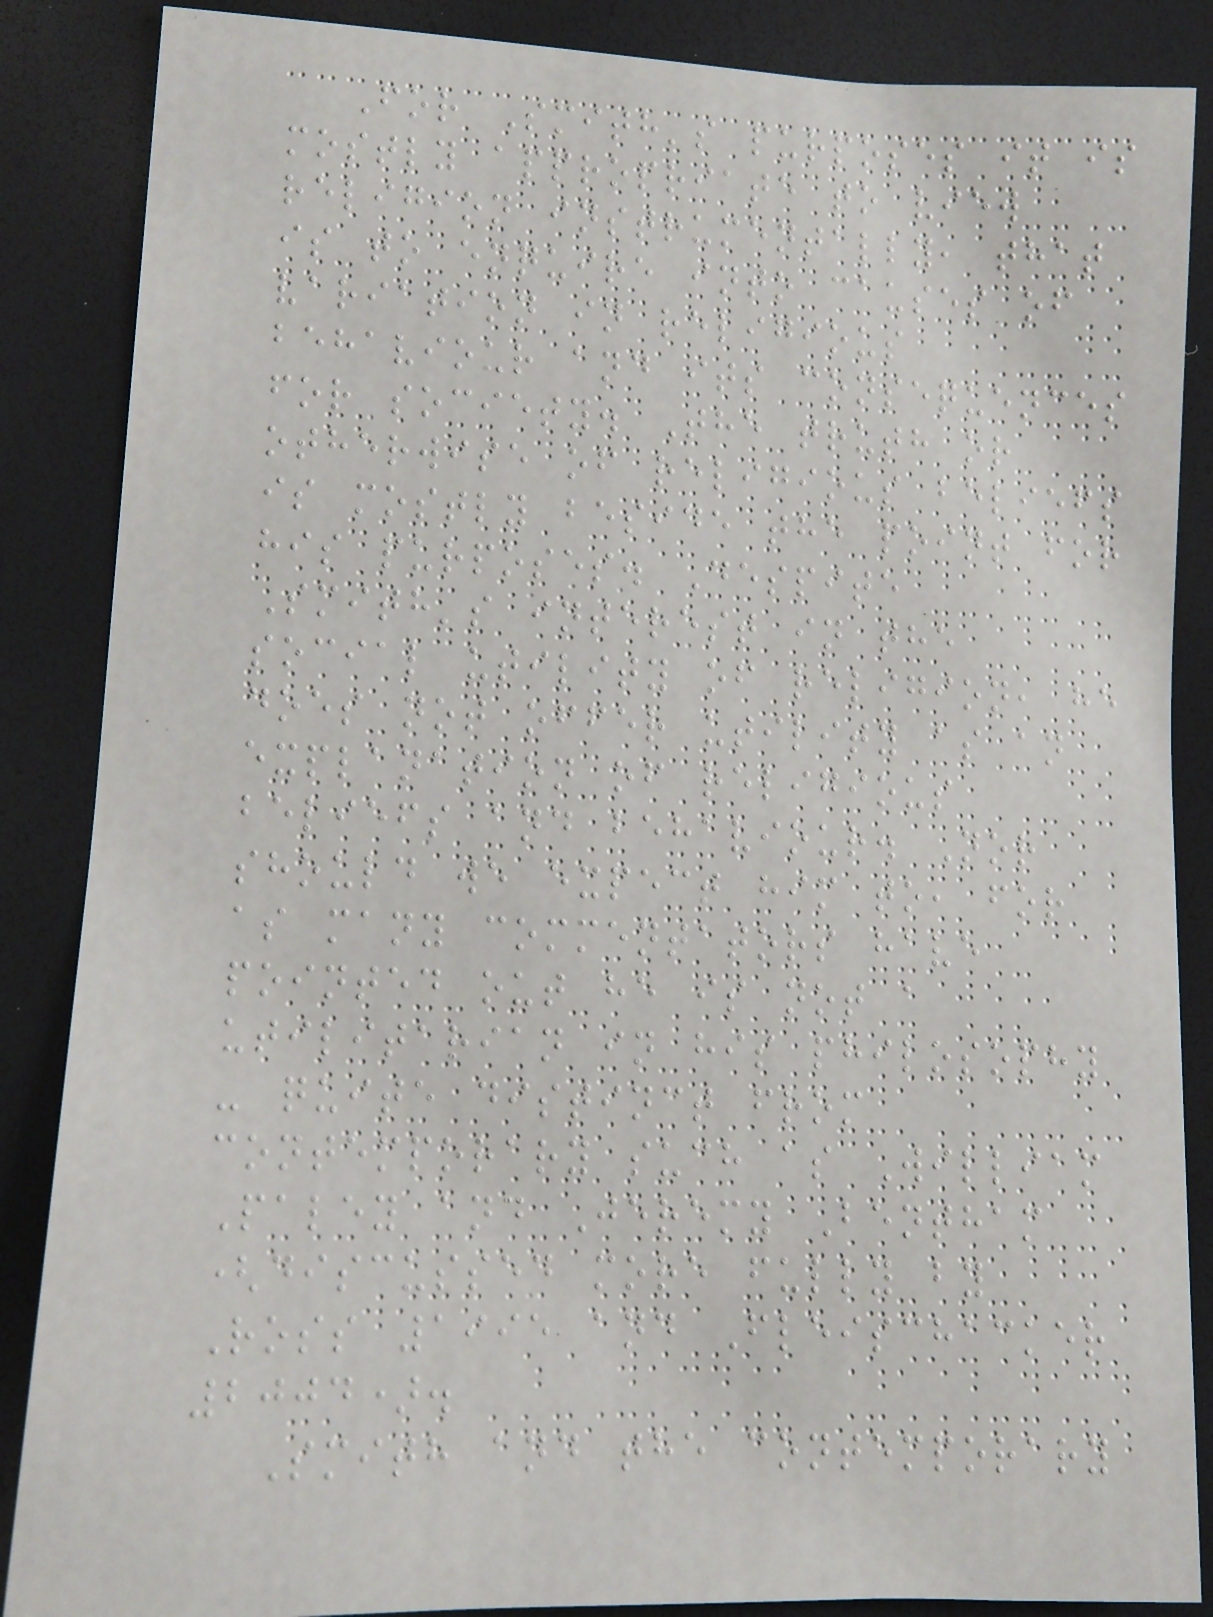For Smith's purposes it is
mostly appropriate to view
religion instrumentally, that
is to enquire into causes of
variation in religious
behaviour and its consequences
for society. The truth or
otherwise of religious beliefs
is mostly beside the point for
his purposes. Despite
Smith's interest in the
social utility of religion, he
does not offer utility as an
explanation of religious
beliefs and behaviour. Nor
should we expect him to, for
as many commentators have
pointed out he is not a
utilitarian in his philosophy
- quite distinct from
contemporary such as William
Paley and Jeremy Bentham
(discussed more fully by
Ross 1995 and Fleischacker
2004).
Smith and the contemporary
